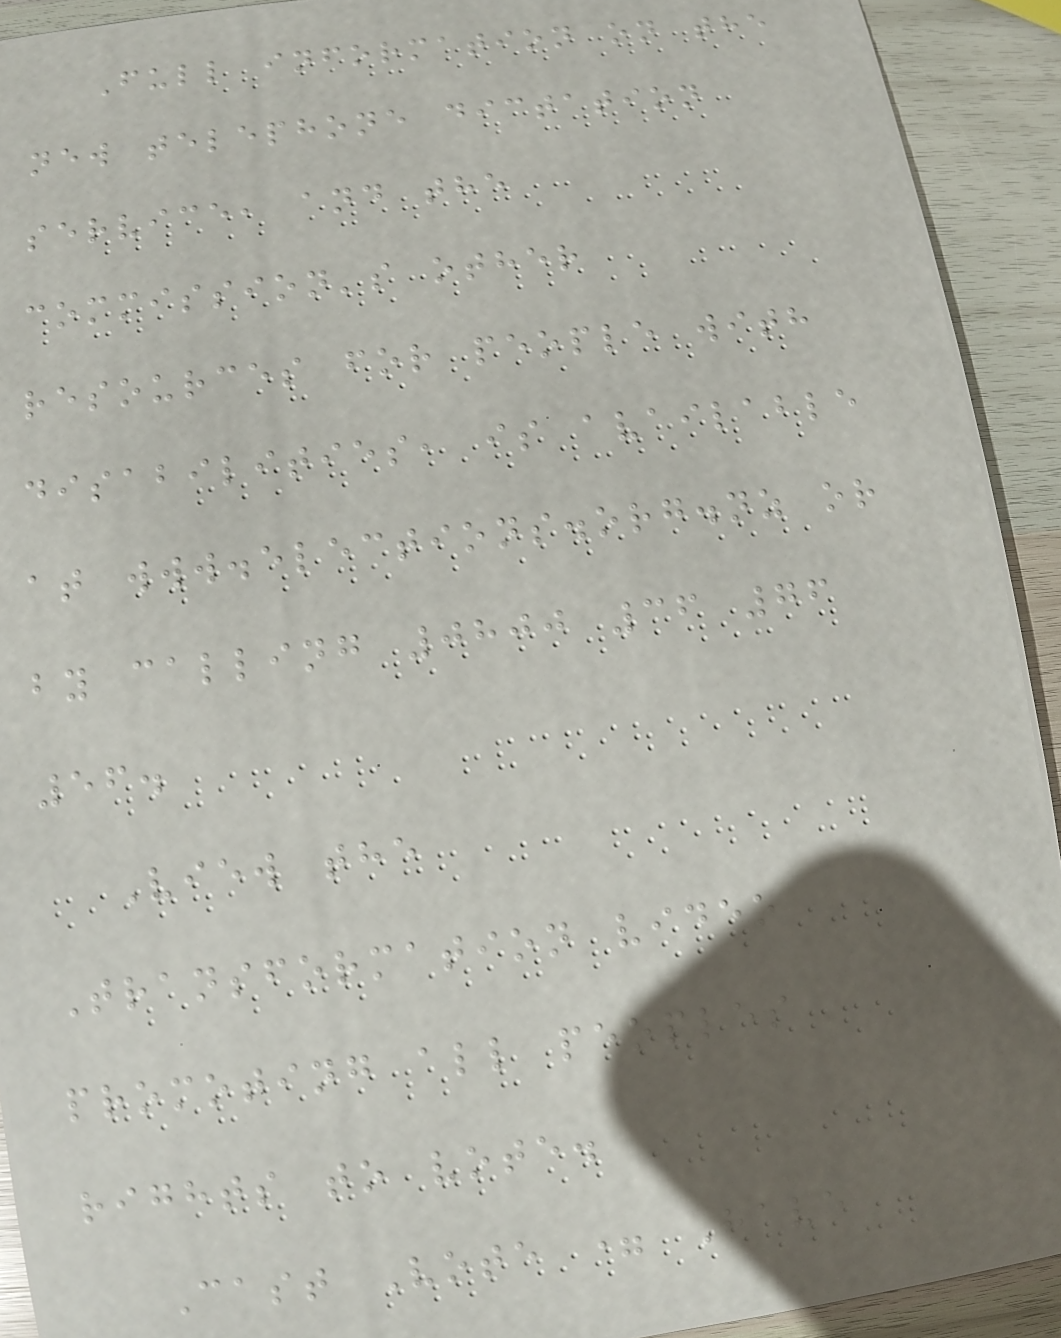Full information on the
new telephone dictation
service, and the
commission's other
resources for people with
disabilities, is available
at www.elections.org.nz or
by calling 0800 36 76
56.
View the
Transformation video
promoting all peoples
rights to vote.
Cast Vote = Have
